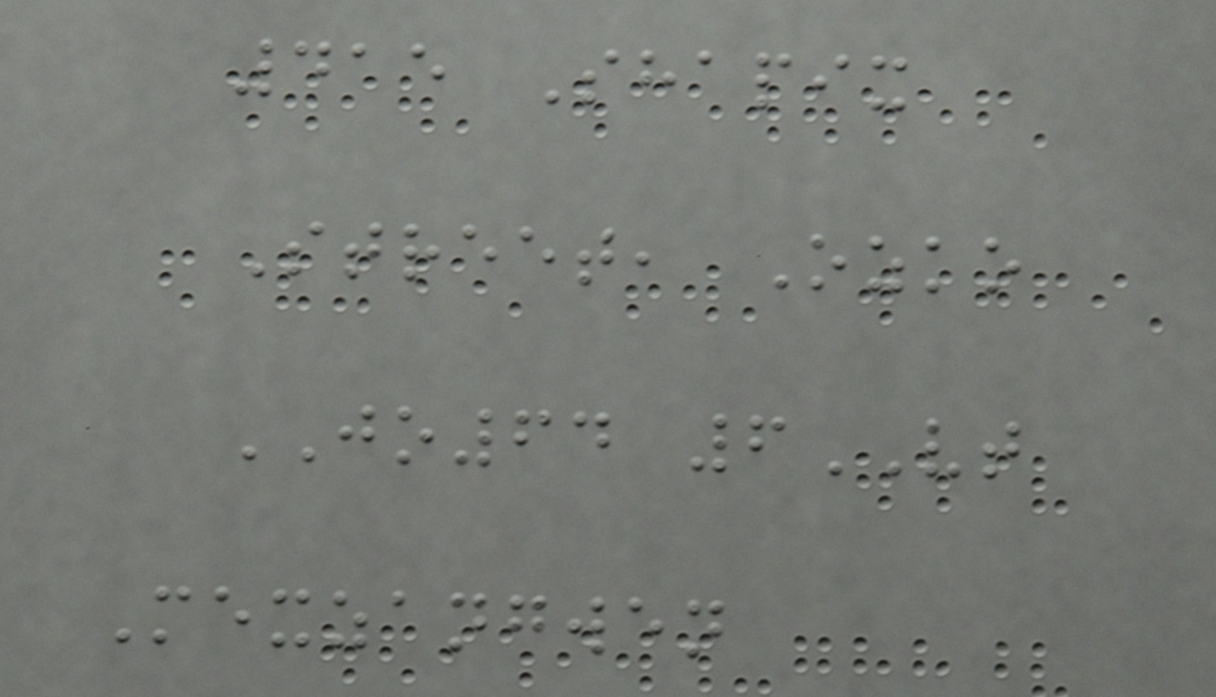415 Shapix
Street, Ozko
JO64 6VT
Mexzangwen
